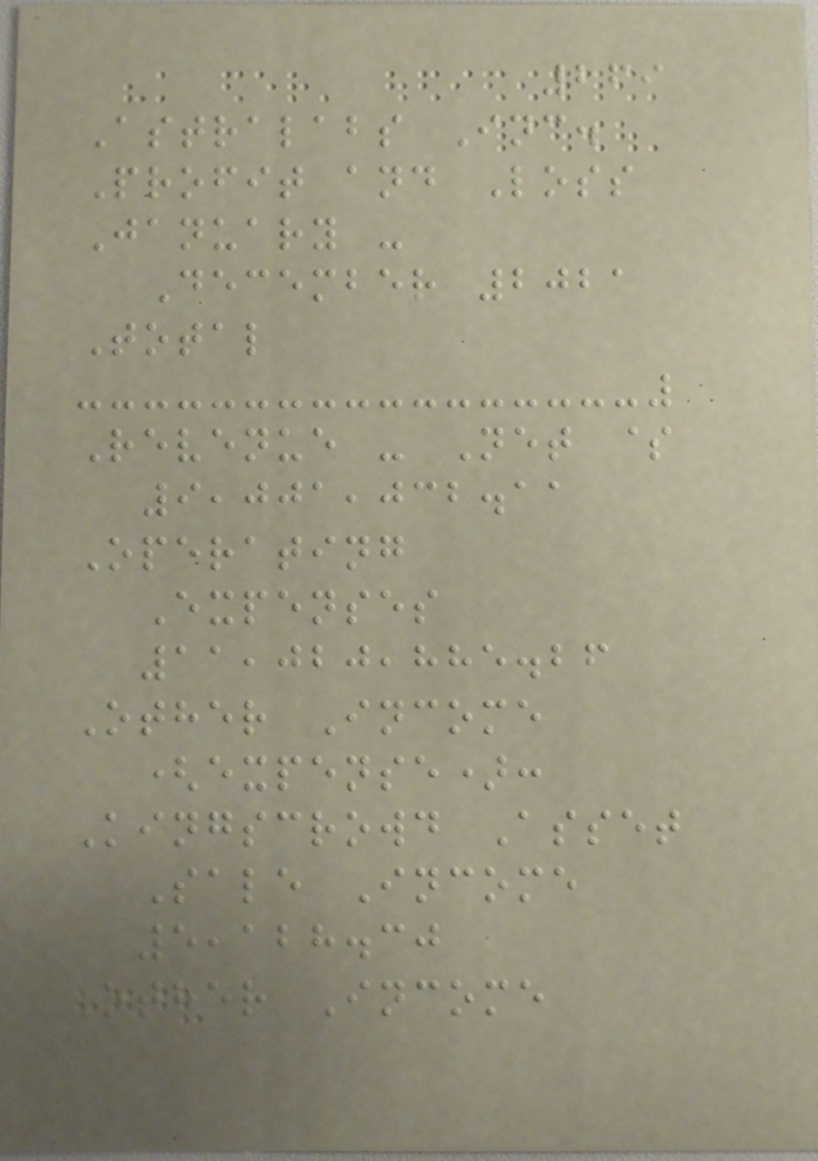269
Astralabs Inc.
Profit and Loss
January -
December 2021
Total
Revenue - Net $
9,001,032.11
Operating
Expenses
11,020,885.26
Other Income
(expense):
Kingscrowd Asset
Sale Income
5,128.30
Other Income
